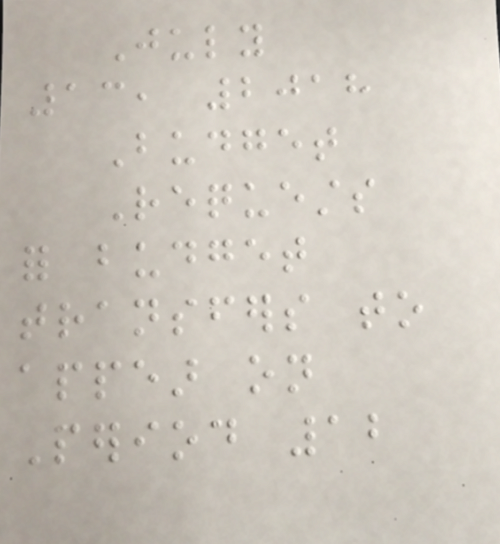July
13, 2018
Budget
Requests
for budget
transfers to
appear on
Period 12
